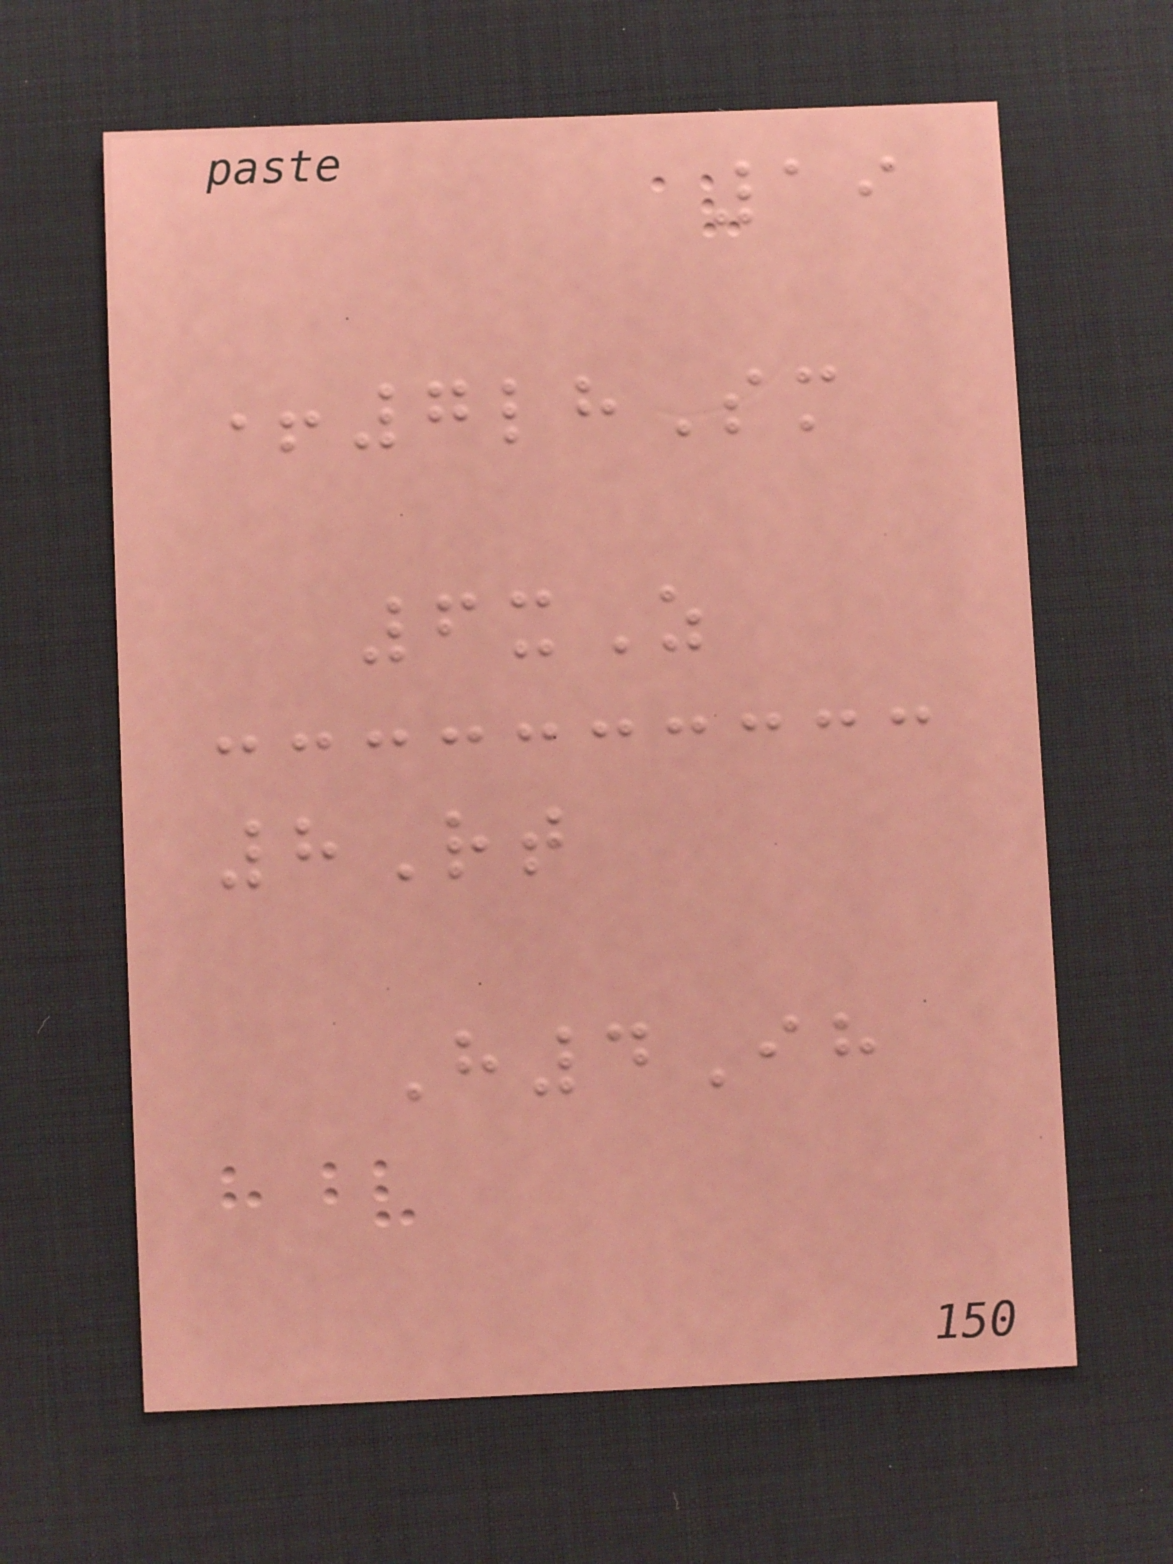19
+7lhSm
6xZ
8Rt
H4Ih
